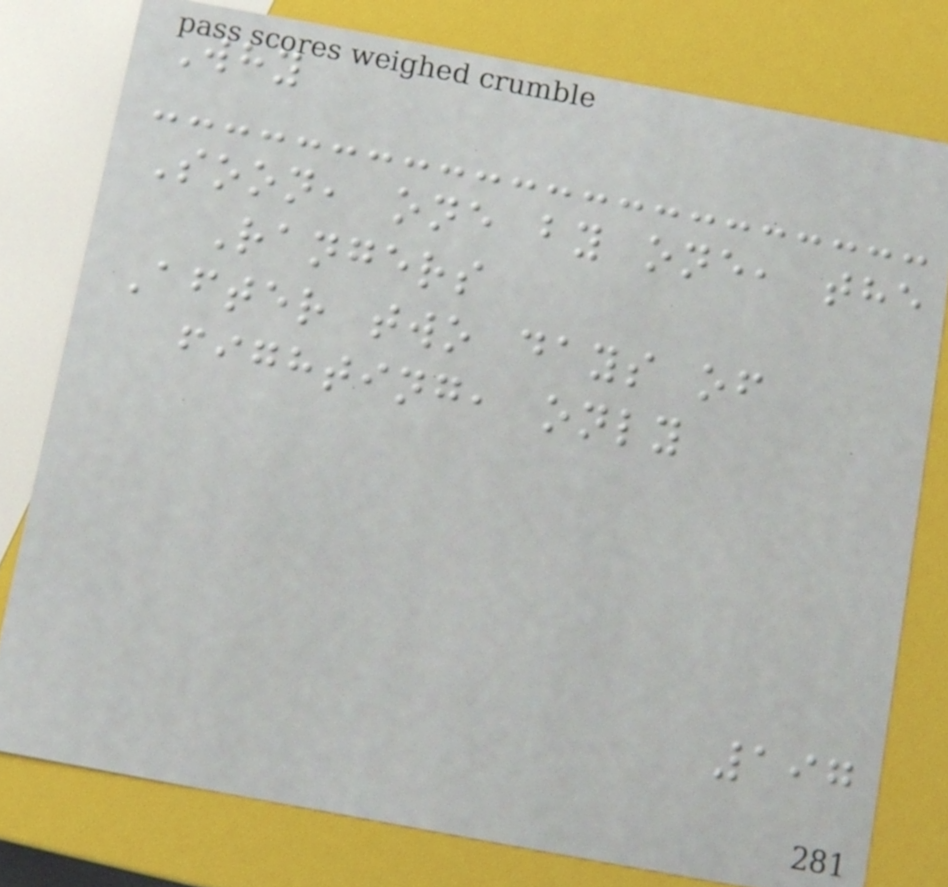Why
Soon, one by one, the
Rangers
After two days of
fighting, only
197
